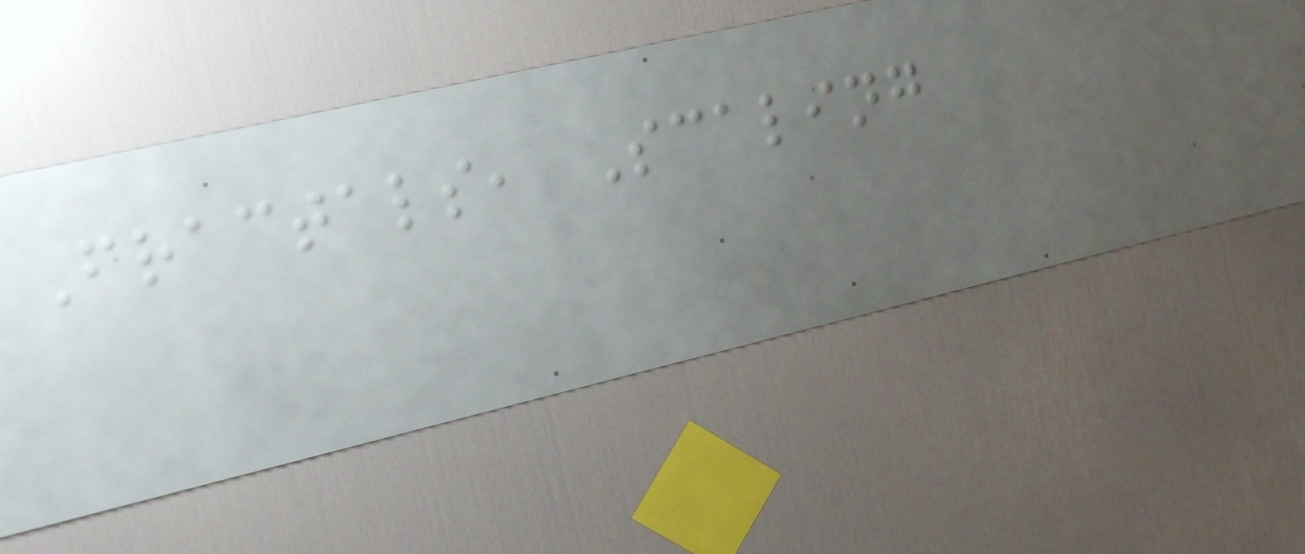Fractals, Scaling
